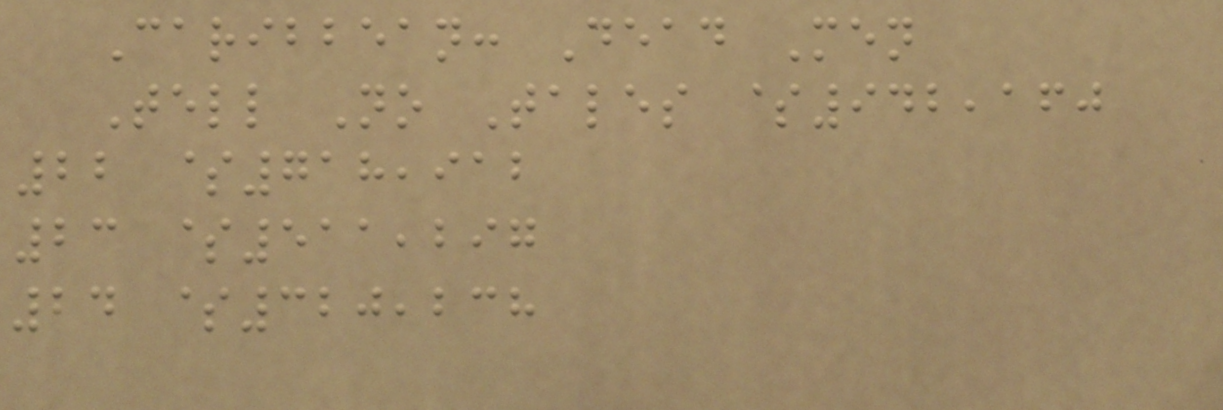Caribbean: Dead Men
Tell No Tales $942,160
22 $718,912
23 $511,297
24 $320,238
